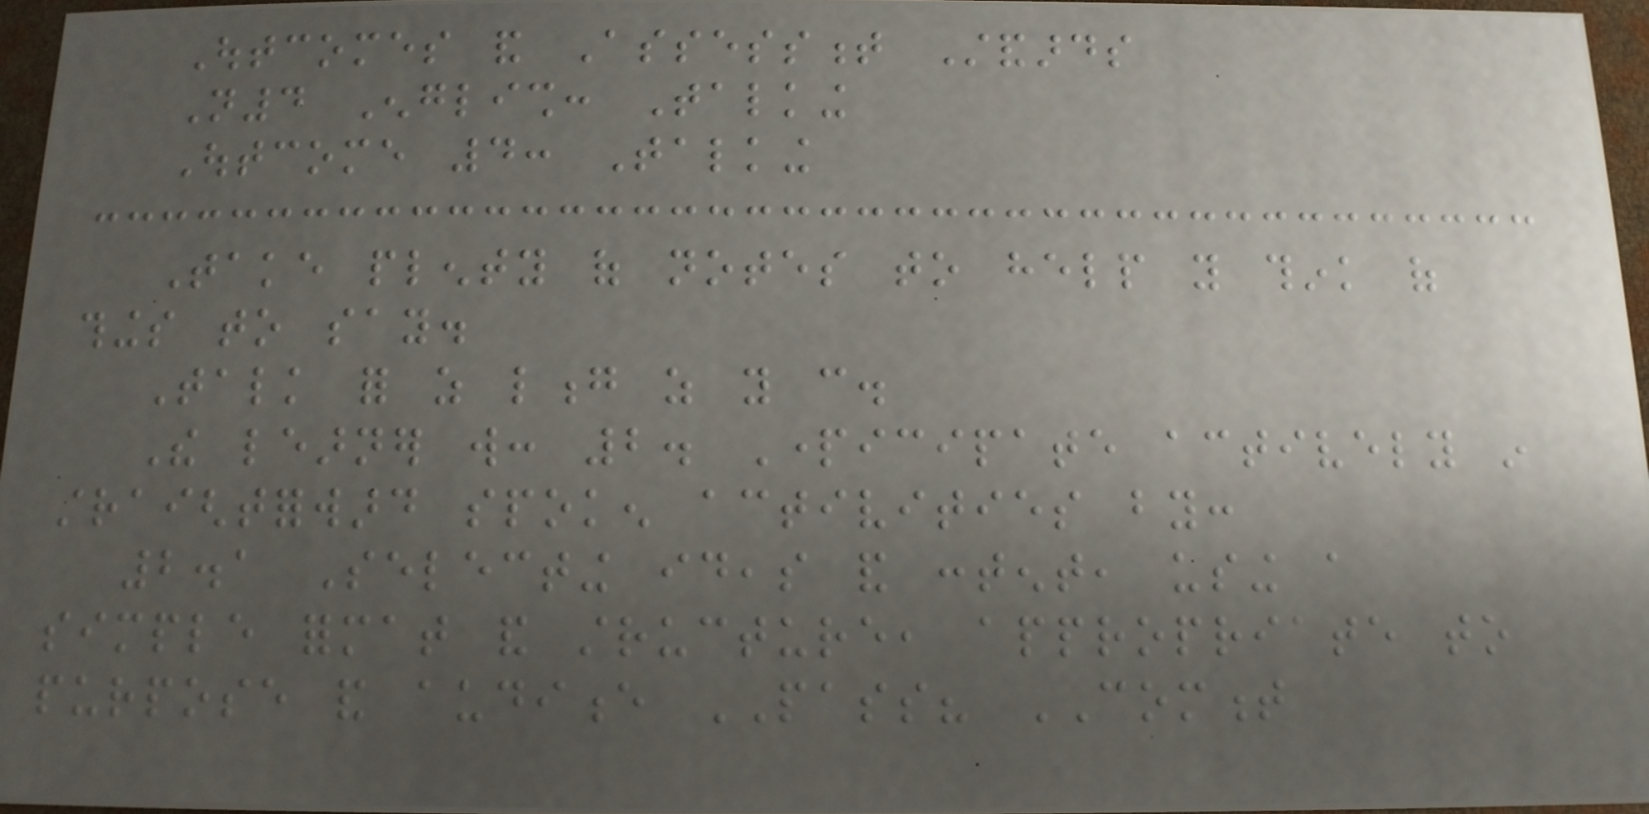Outcomes and Assessment Standards
N4 English: Talking
Outcome 4: Talking
Take plenty of notes to help you think of
things to say.
Talk for as long as you can.
The learner will: 2. Participate actively in
straightforward spoken activities by:
2.1 Selecting ideas and content, using a
simple format and structure, appropriate to
purpose and audience PASS? COMMENT
